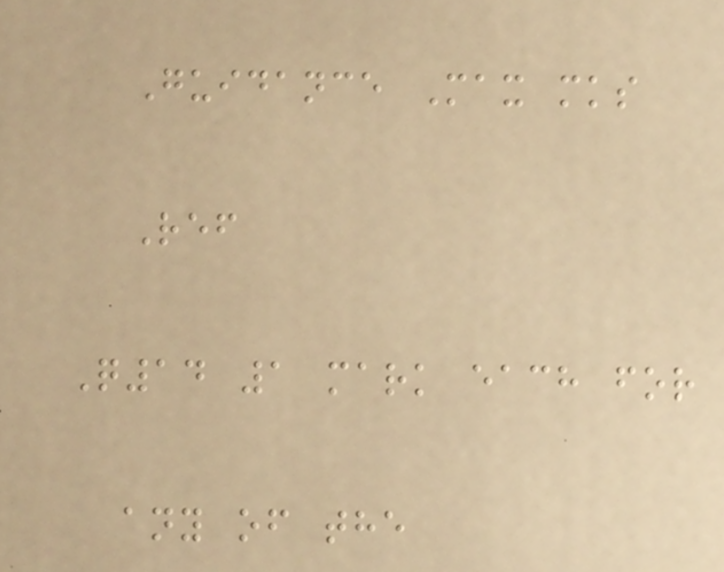Guidance Max mks
Ref
Q14 1 mark each for
any of the
